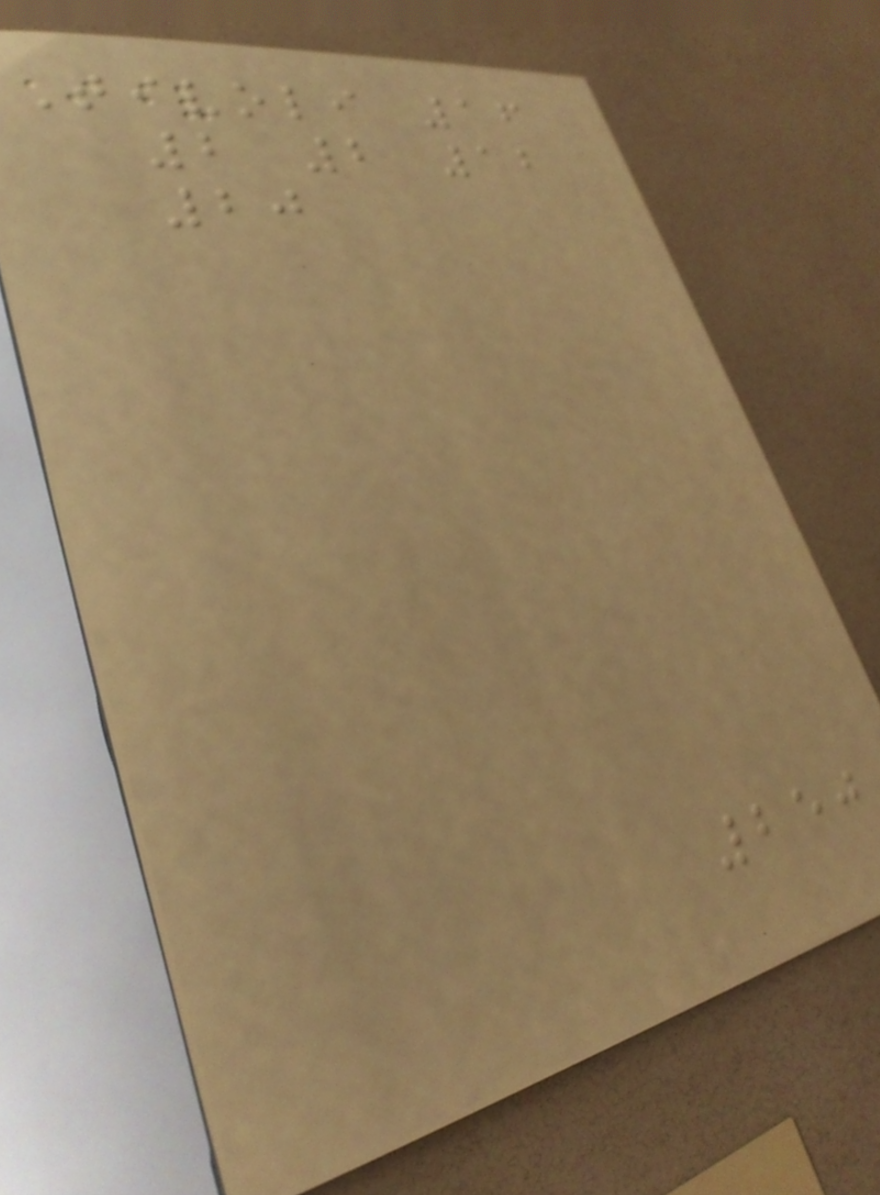Tivoli 16
2 2 12
20
250
